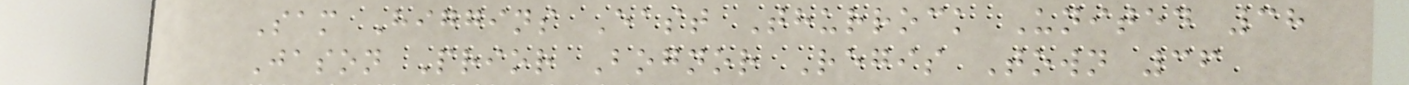Sam Higgins East Thurrock United 38
Jason Prior Bognor Regis Town 36
